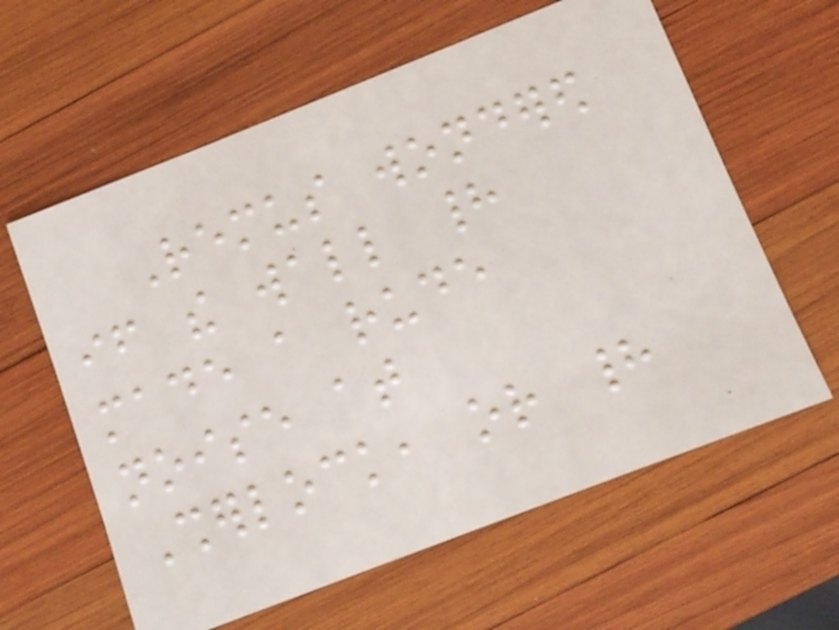Remus wondered
if the wall had
made a rude
noise at
Sherlock, or had
